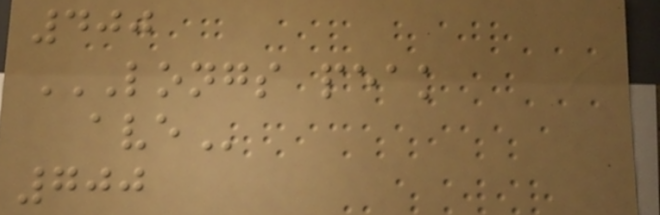400
LONGS PEAK
AVE
700
